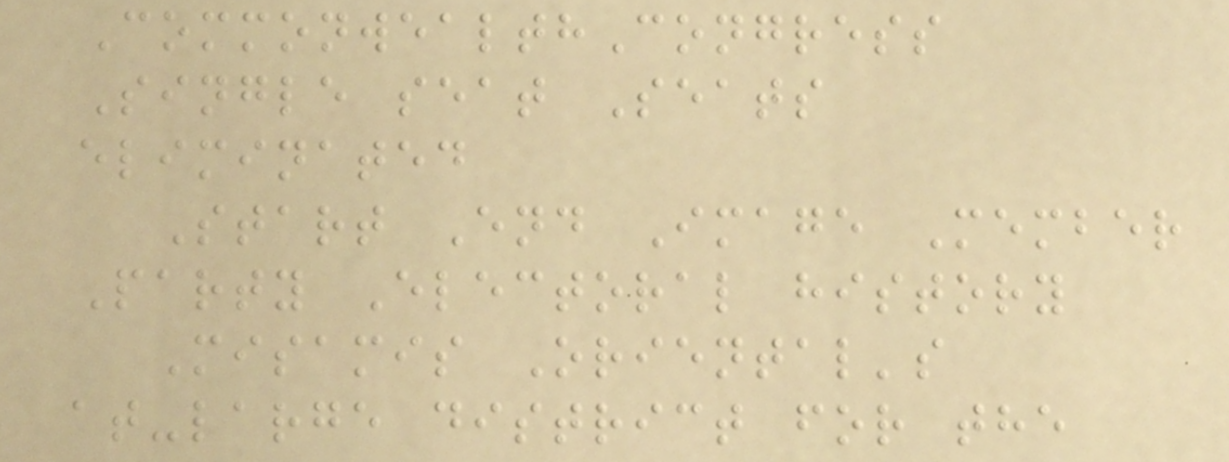CommonwealthCongress
Single seat Seats
eliminated
Start End Image Member
Party Electoral history
Misamis Oriental's
at-large district for the
